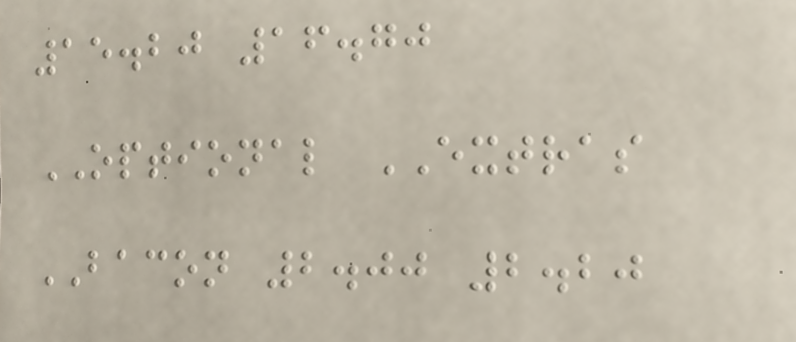15.20 16.70
OPTIONAL EXTRAS
BACON 2.00 2.20
